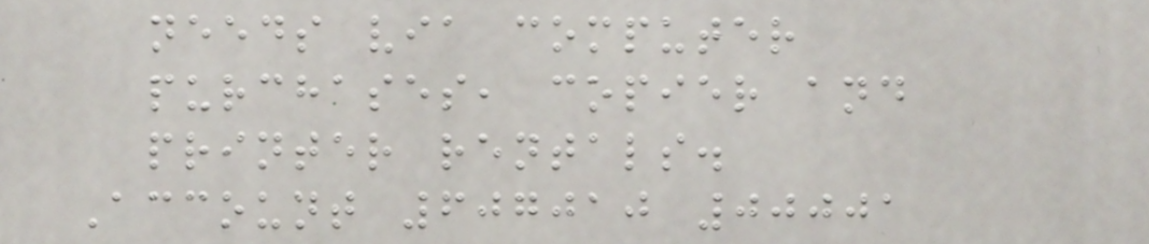needs via computer
purchases, copier and
printer rentals.
Account 607010 00001
